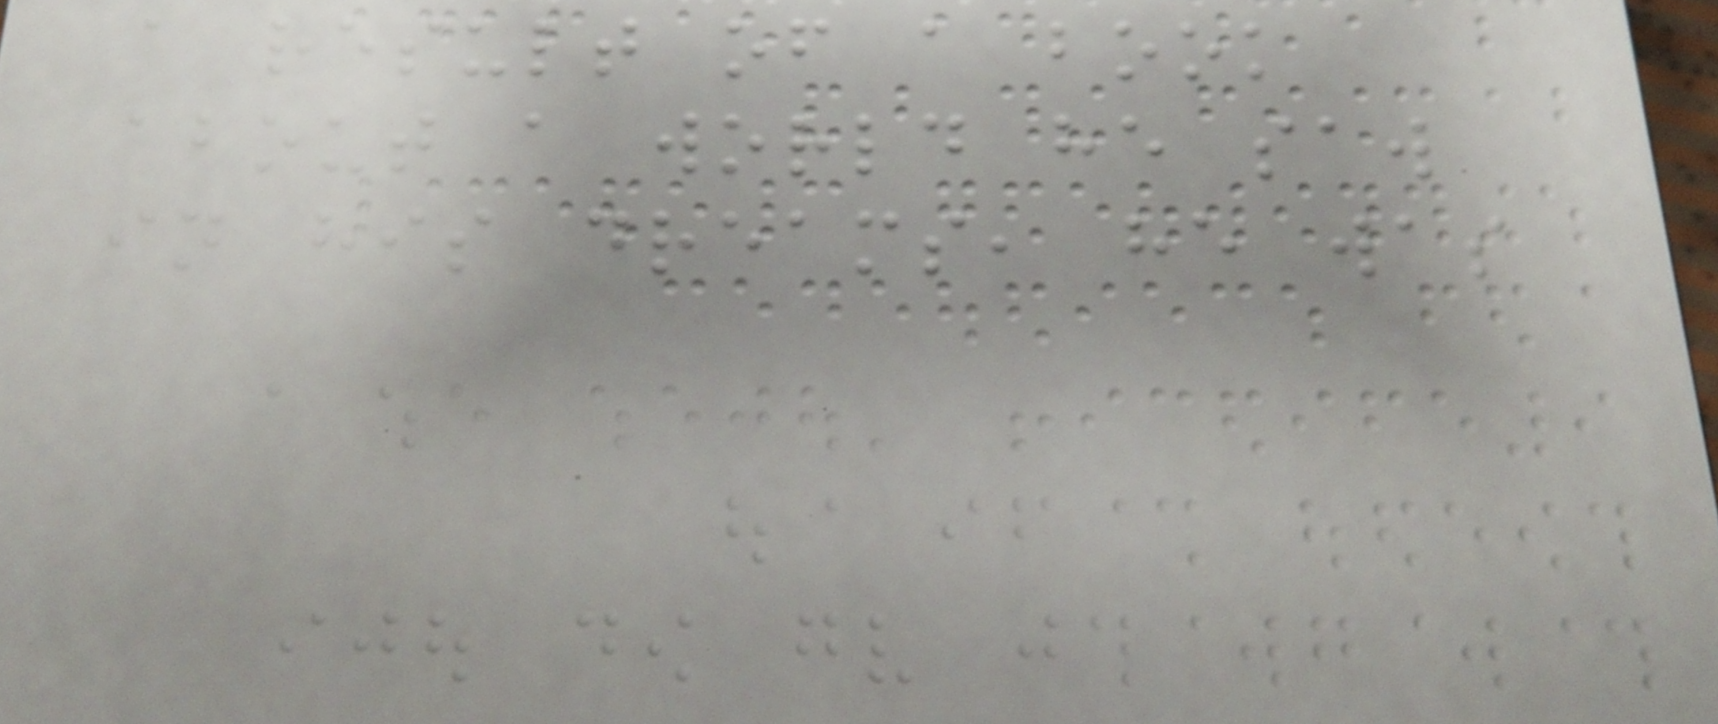a result of a book
about a world he saw
in his dreams, he was
